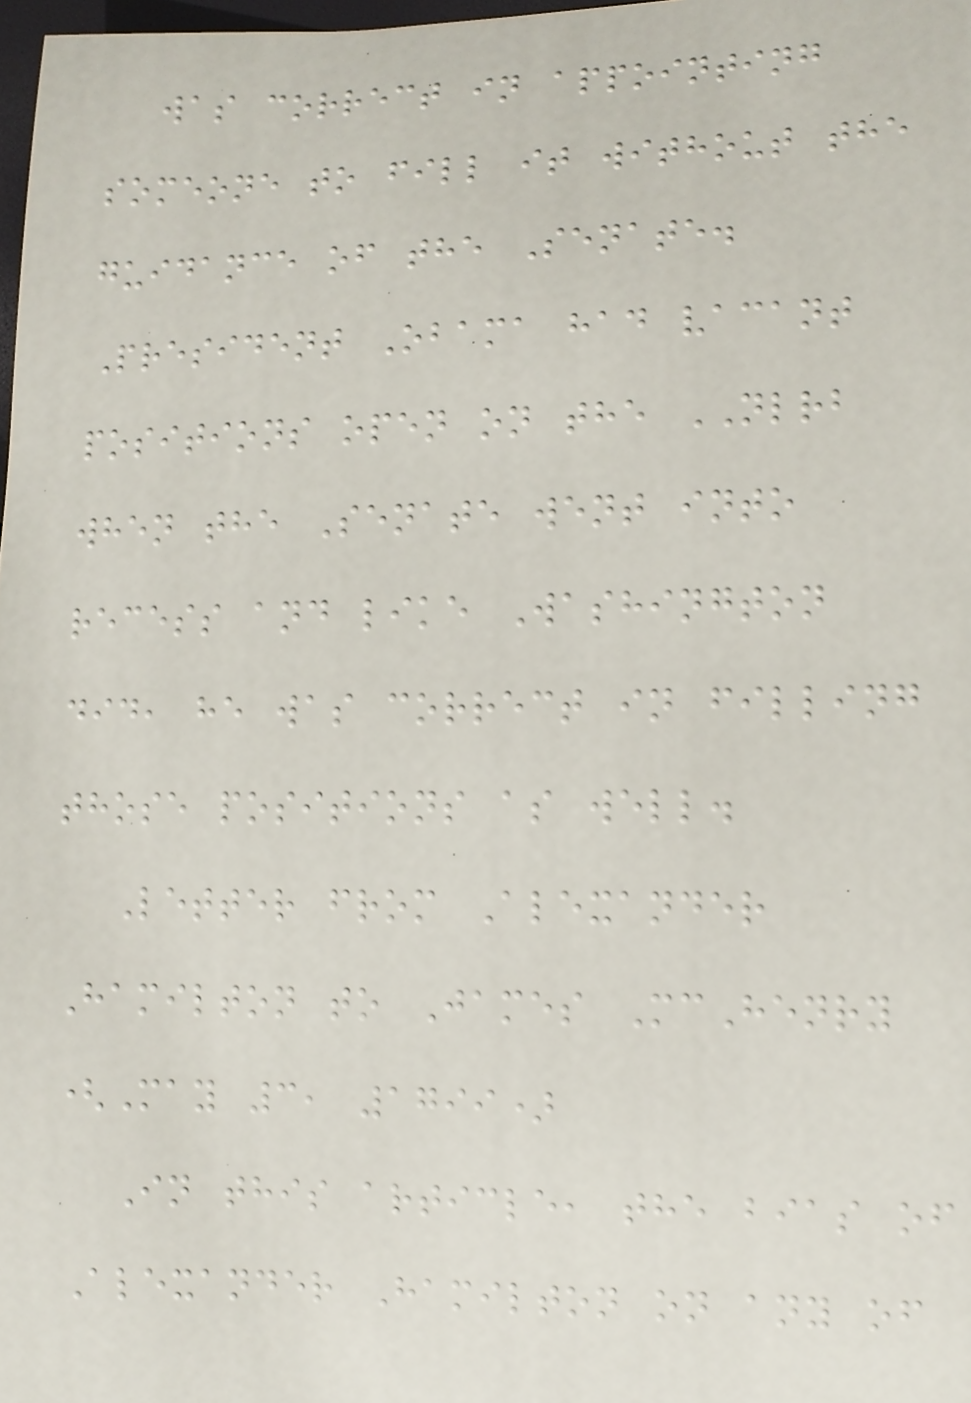was correct in appointing
someone to fill it without the
guidance of the Senate.
President Obama had vacant
positions open on the NLRB
when the Senate went into
recess and like Washington
did, he was correct in filling
those positions as well.
Letter from Alexander
Hamilton to James McHenry
(May 3, 1799)
In this article, the bias of
Alexander Hamilton on any of
